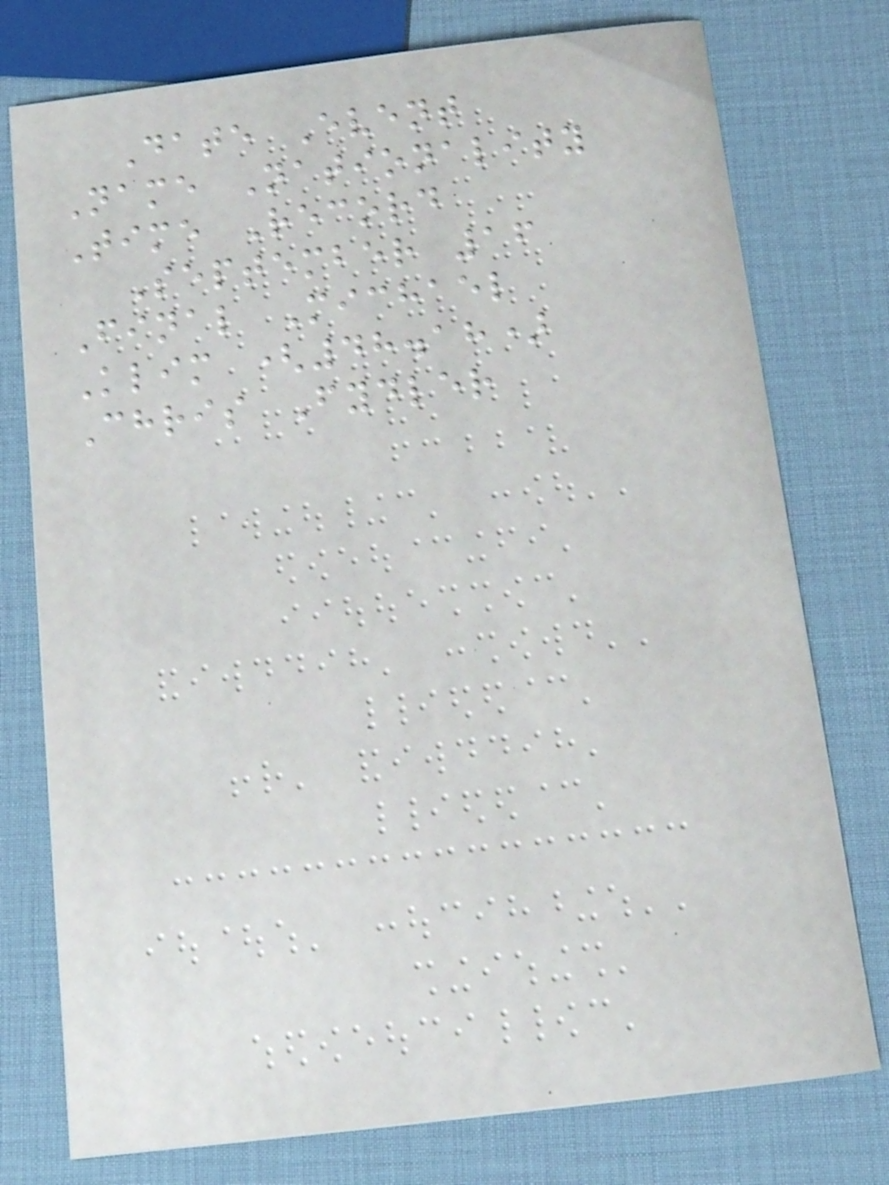Date Event
Name Nationality
Time Record
September 16
Final Michael
Klim (48.18)
Chris Fydler
